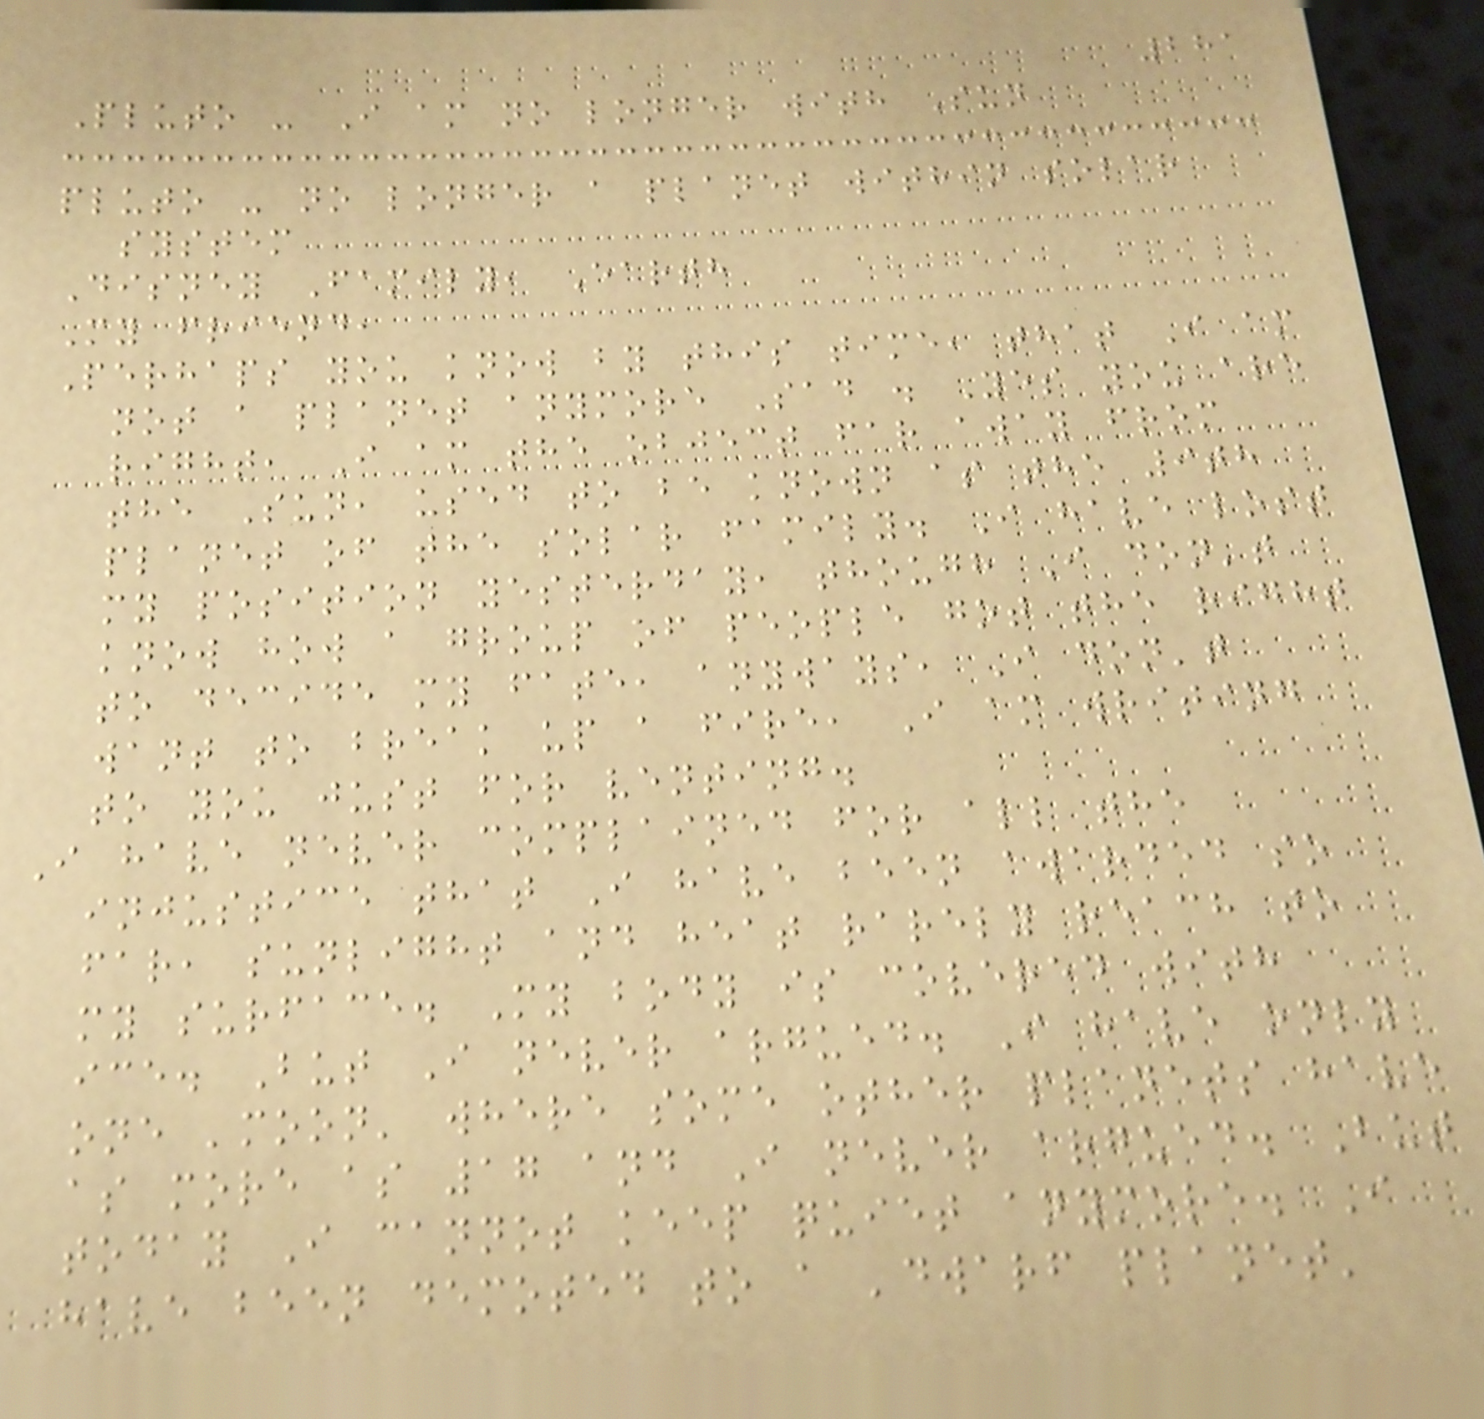281
Pluto - I am no longer with Sun
pluto - no longer a planet within solar
system
Disney Family, Earth
My friend,
Perhaps you know by this time, that I am
not a planet anymore Sad . Yes you are
right, I am the object far away from
the Sun, used to be known as the 9th
planet of the solar family. I have lost
my position yesterday, though I don't
know how a group of people got the right
to decide my fate, anyways, I don't
want to break up a fire, I am writing
to you just for venting.
I have never complained for all the
injustice that I have been awarded so
far, sunlight and heat rarely reach to
my surface. My body is covered with
ice. But I never argued. I have only
one 'moon' where some other planets have
as more as 17 and I never argued. But
today I cannot keep quiet anymore. I
have been demoted to a 'dwarf planet'
